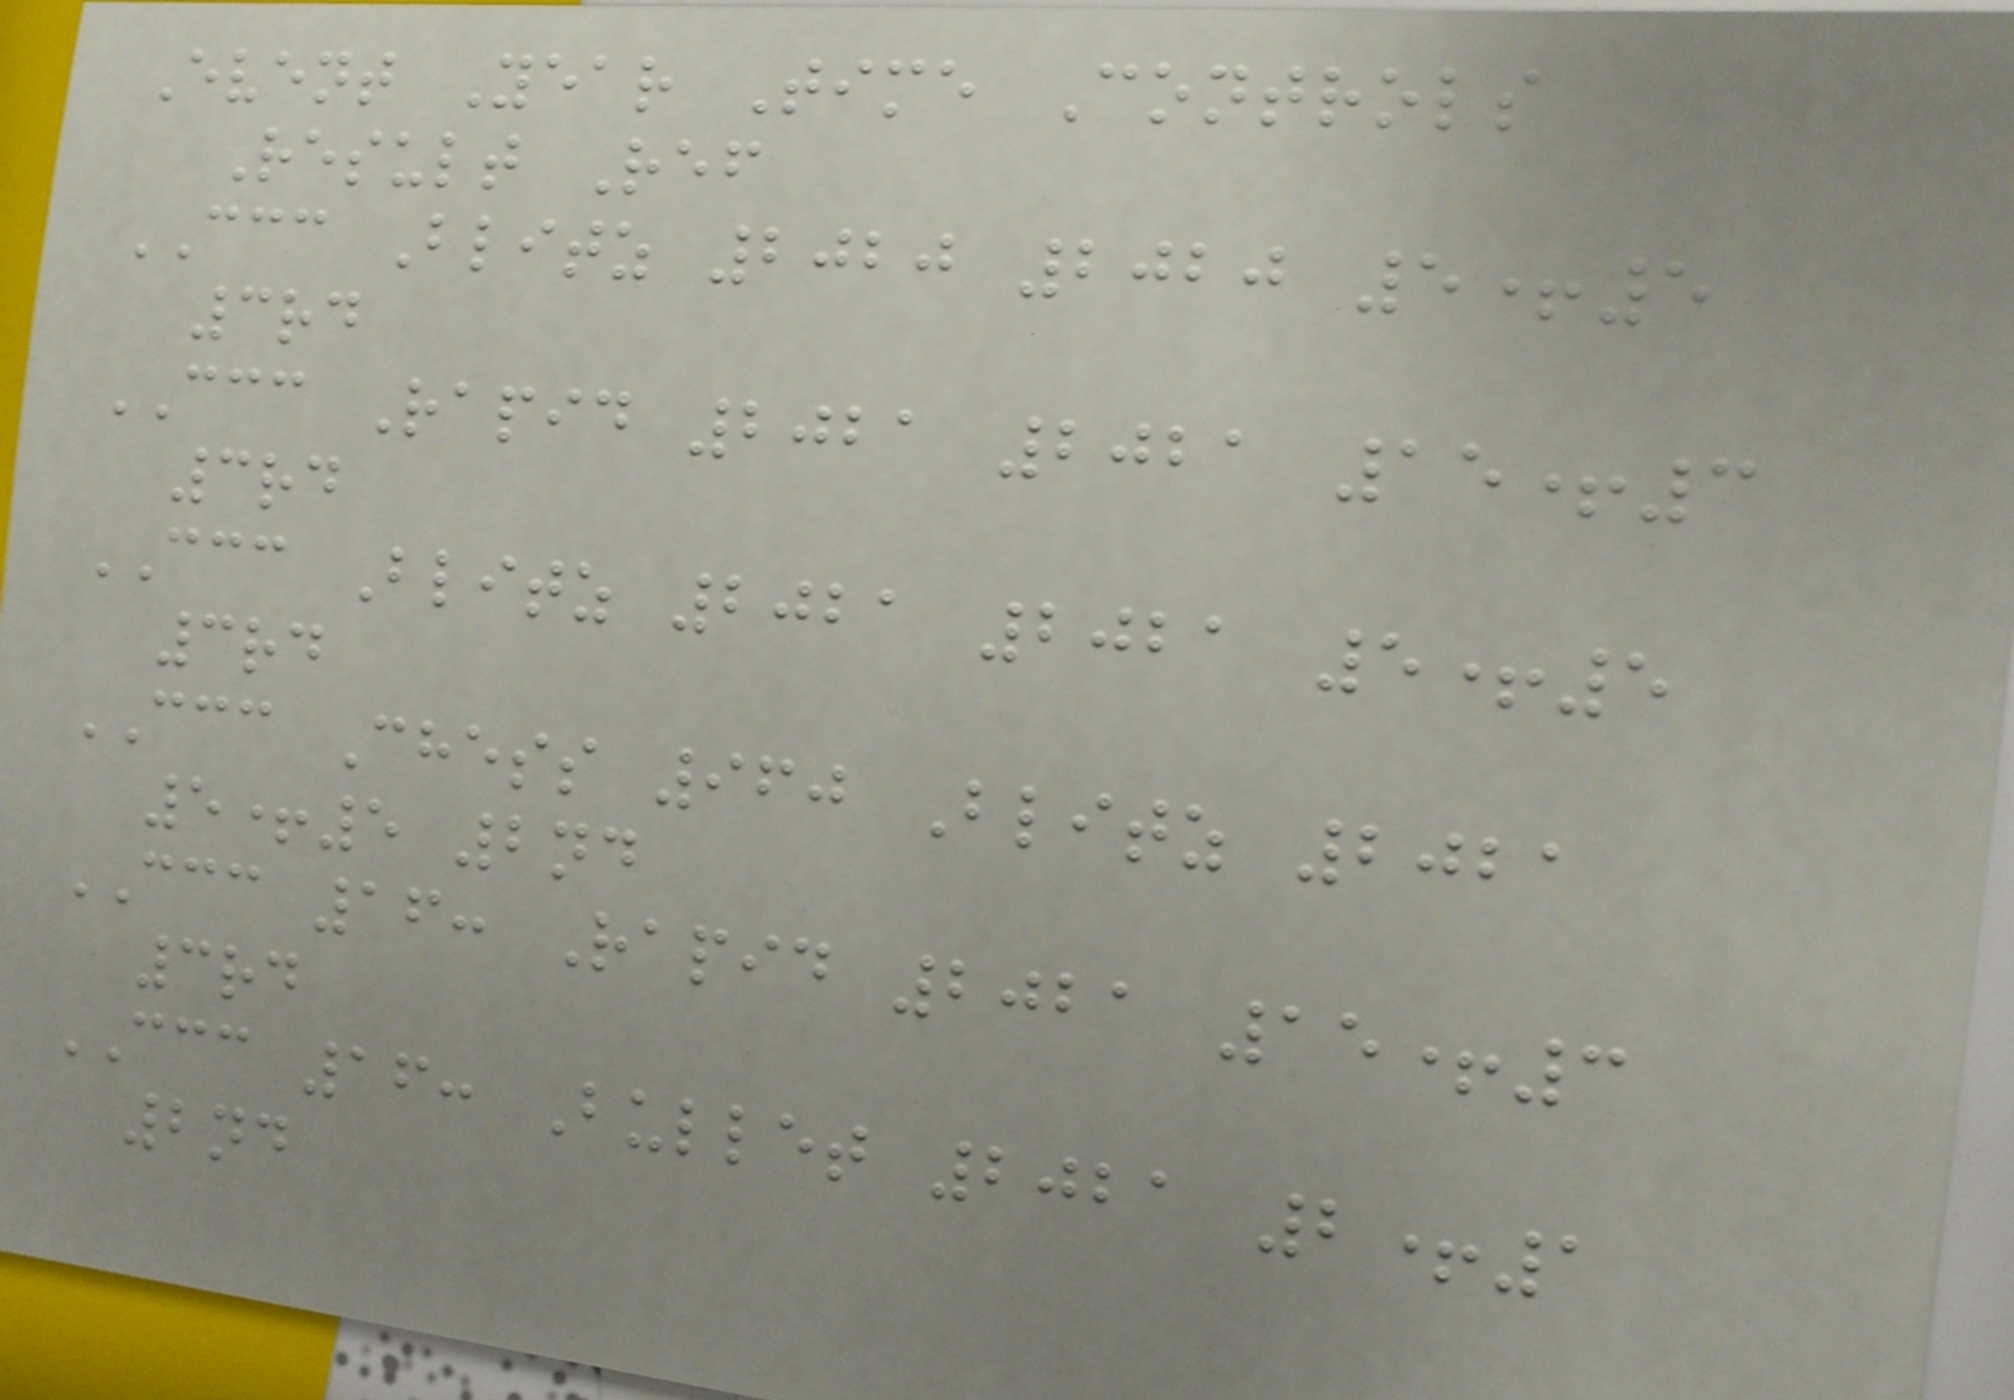Event Year Time Controls
Result Ref
CCC Blitz 2020 2020 5+5
3rd
CCC Rapid 2021 2021 15+3
3rd
CCC Blitz 2021 2021 5+5
3rd
CCC Chess 960 Blitz 2021
5+5 2nd
CCC 16: Rapid 2021 15+3
3rd
CCC 16: Bullet 2021 2+1
2nd
